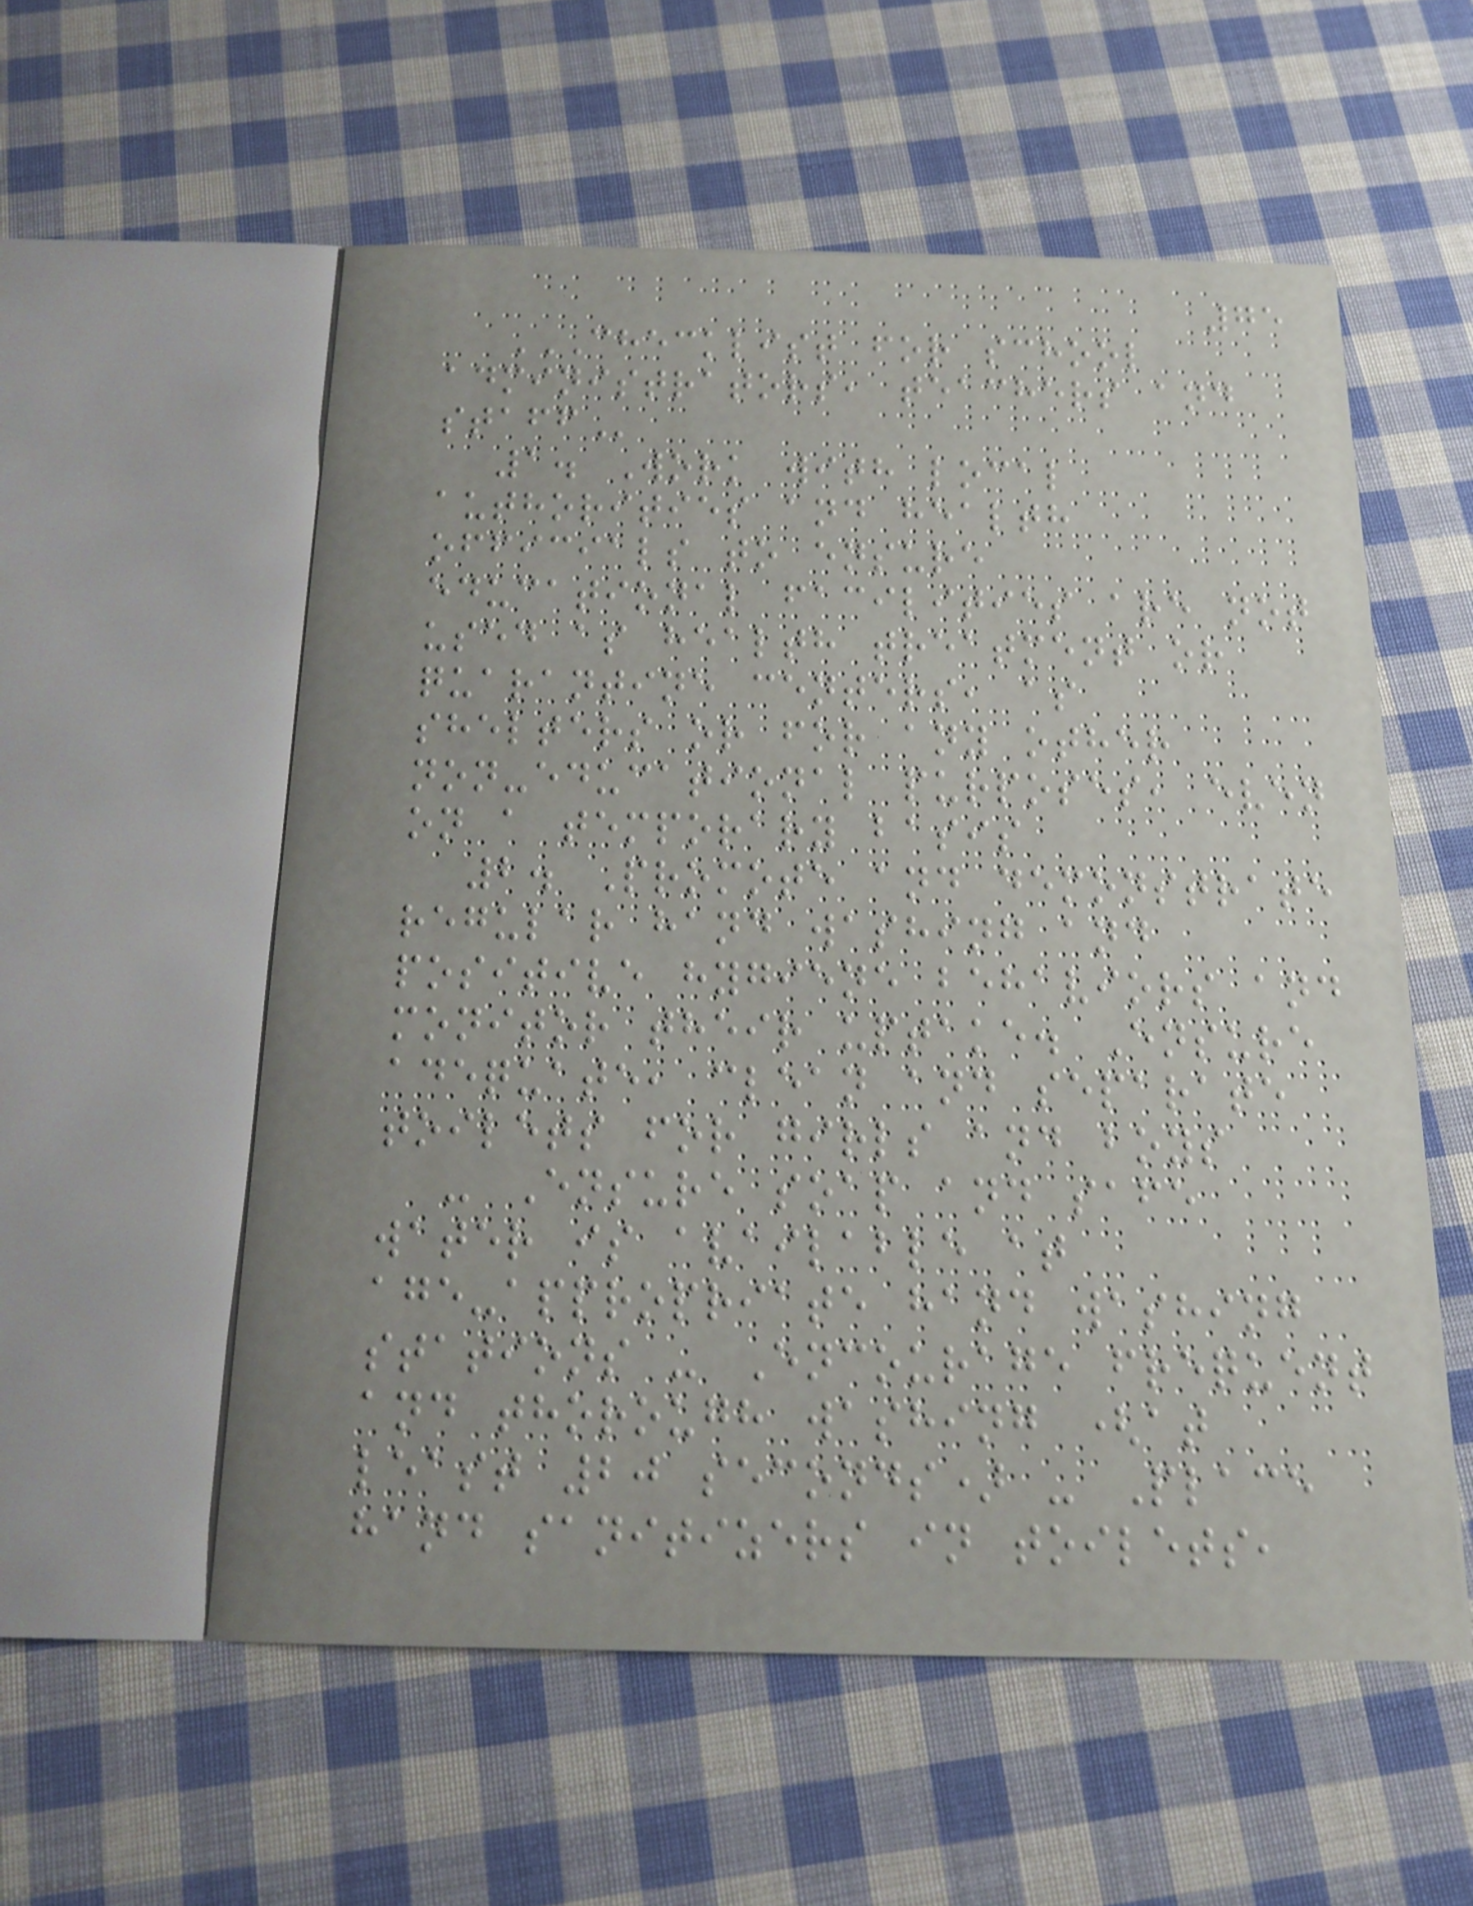75
CHECKLIST FOR SCHOOL
ADMINISTRATORS, TEACHERS AND
STAFF
1. Work with local
authorities and health
officials to ensure
educational facilities are not
used as health treatment or
quarantine centers, as
shelters or for any other
non-educational purposes, even
on a temporary basis
2. Promote and demonstrate
regular hand washing and
positive hygiene behaviors and
monitor their uptake. Ensure
adequate, clean and separate
toilets for girls and boys
- Ensure soap and safe
water is available at
age-appropriate hand washing
stations - Encourage frequent
and thorough washing (at
least 20 seconds) - Place
hand sanitizers in toilets,
